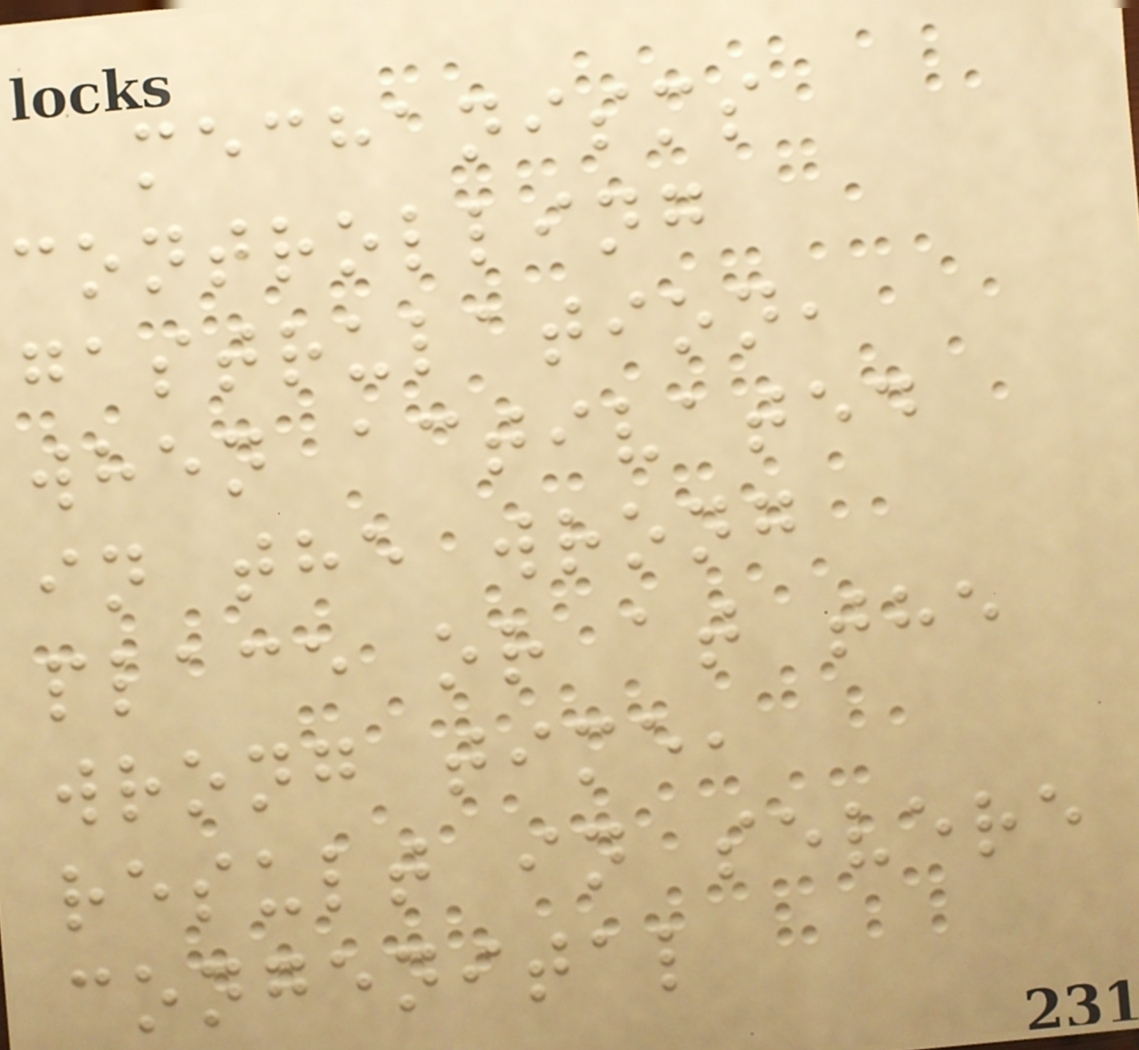mechanisms
controlling
gastrulation,
when activated
in the wrong
place or at the
wrong time,
result in severe
congenital
